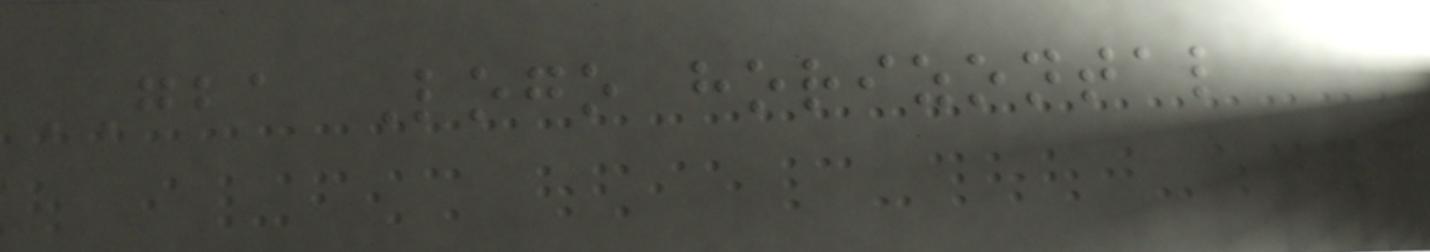GBA Logo horizontal
